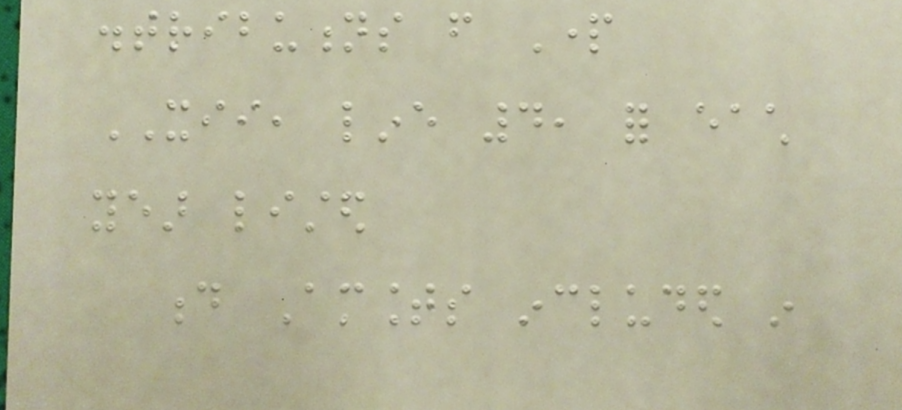distributions from Part
XII, line 4, for each
year listed
d Amounts included in
